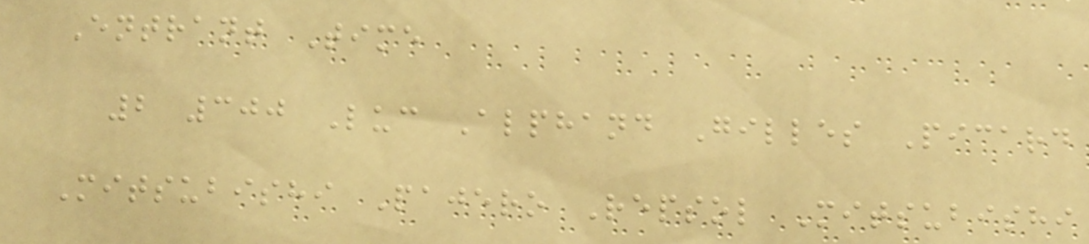Entrant Time
2 300 Luc Alphand Gilles Picard
Mitsubishi Pajero Repsol Mitsubishi
